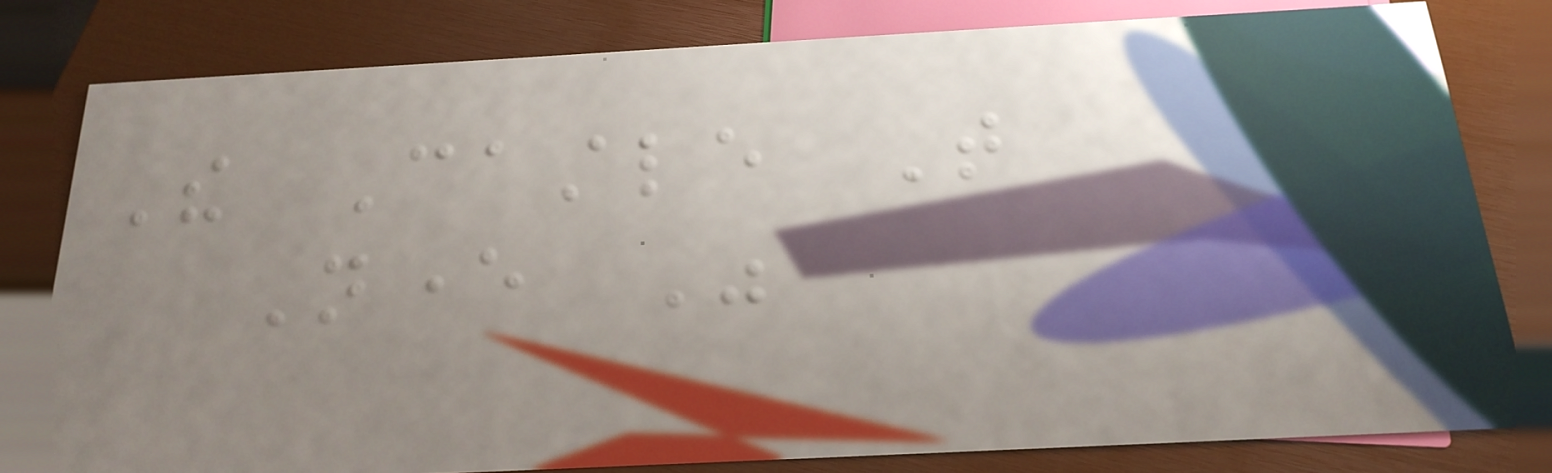The Castle That
Never Was
